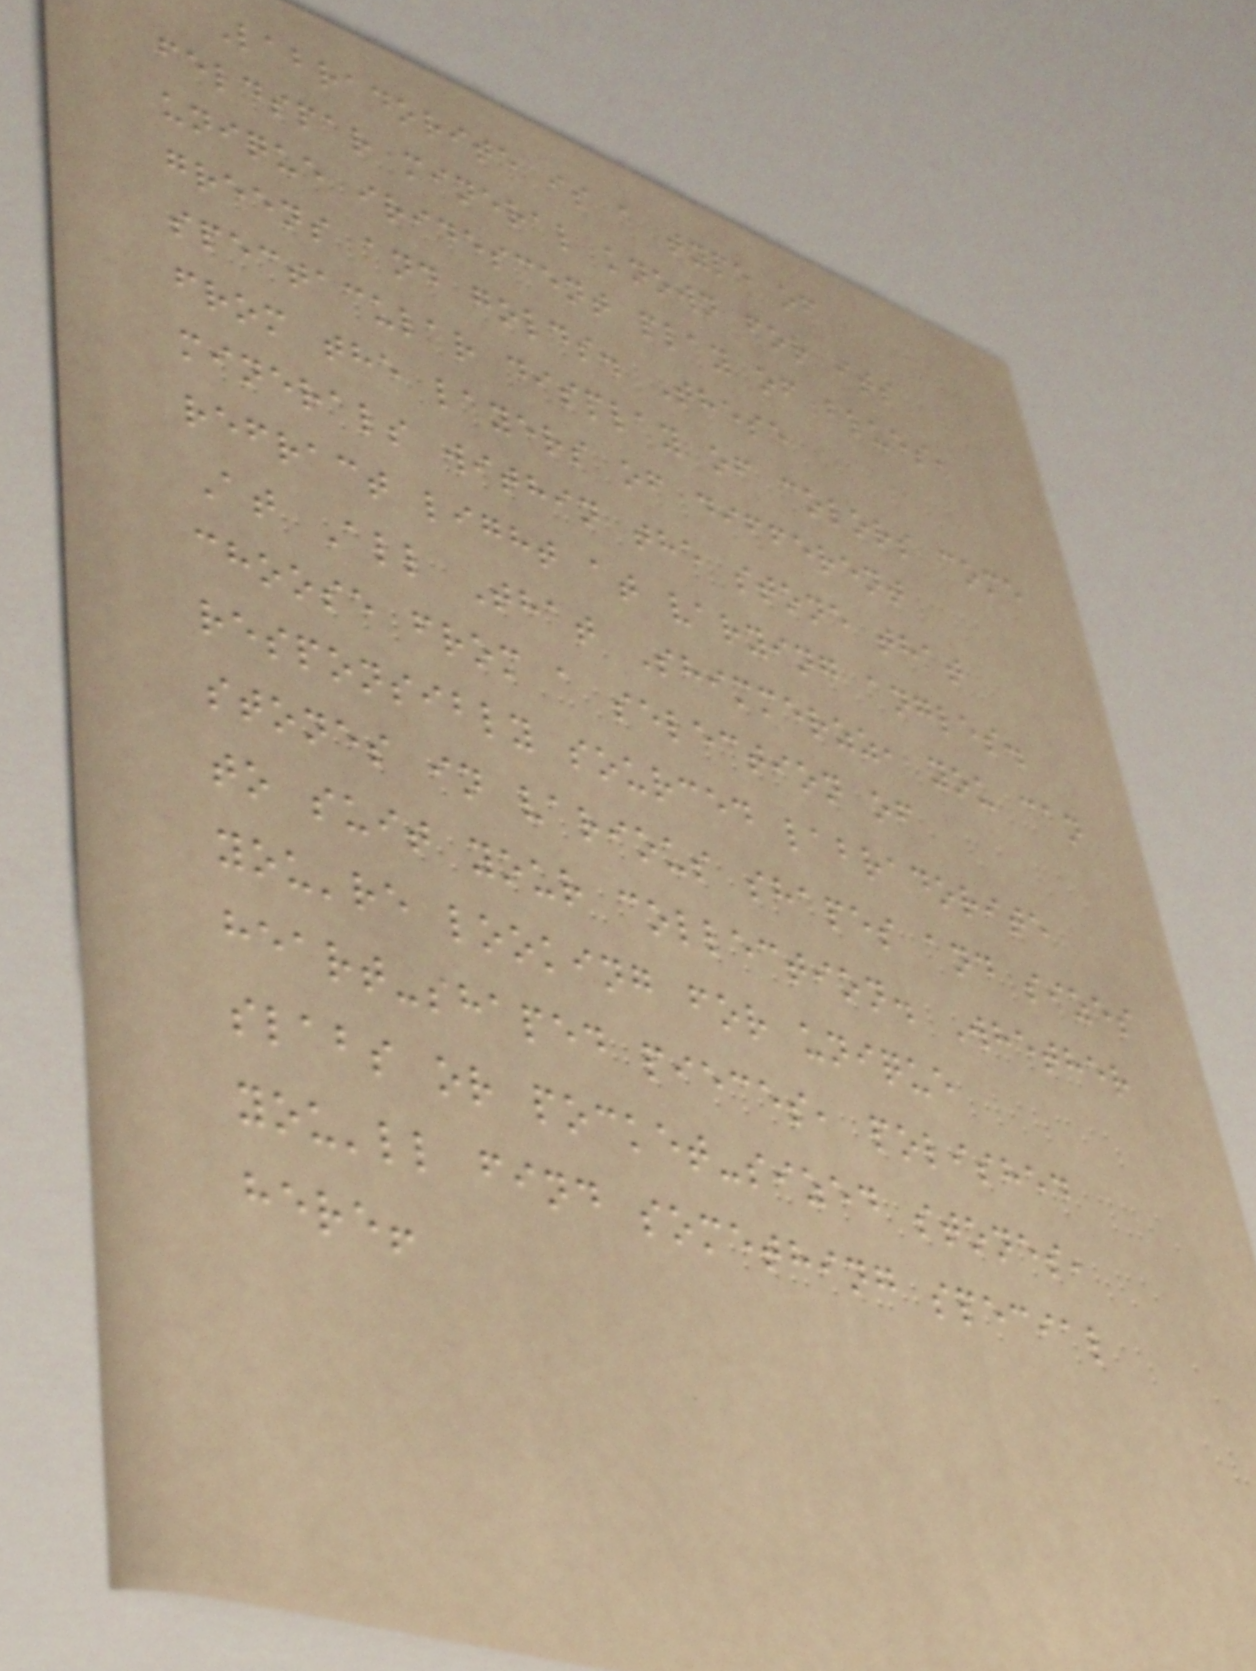Labradorite is a type of
feldspar mineral known for its
unique iridescent play of blues,
greens and golds. These
spectacular display of colors come
from the layers of different
minerals within the stone that
refract light at varying angles.
At All That Shimmerzz, you can
choose from a selection of
responsibly sourced labradorite
stones in various shapes and sizes
to suit your collection. Whether
you're looking for unique
heart-shaped pieces, polished
slabs or pocket-sized stones,
you'll find something special
here!
